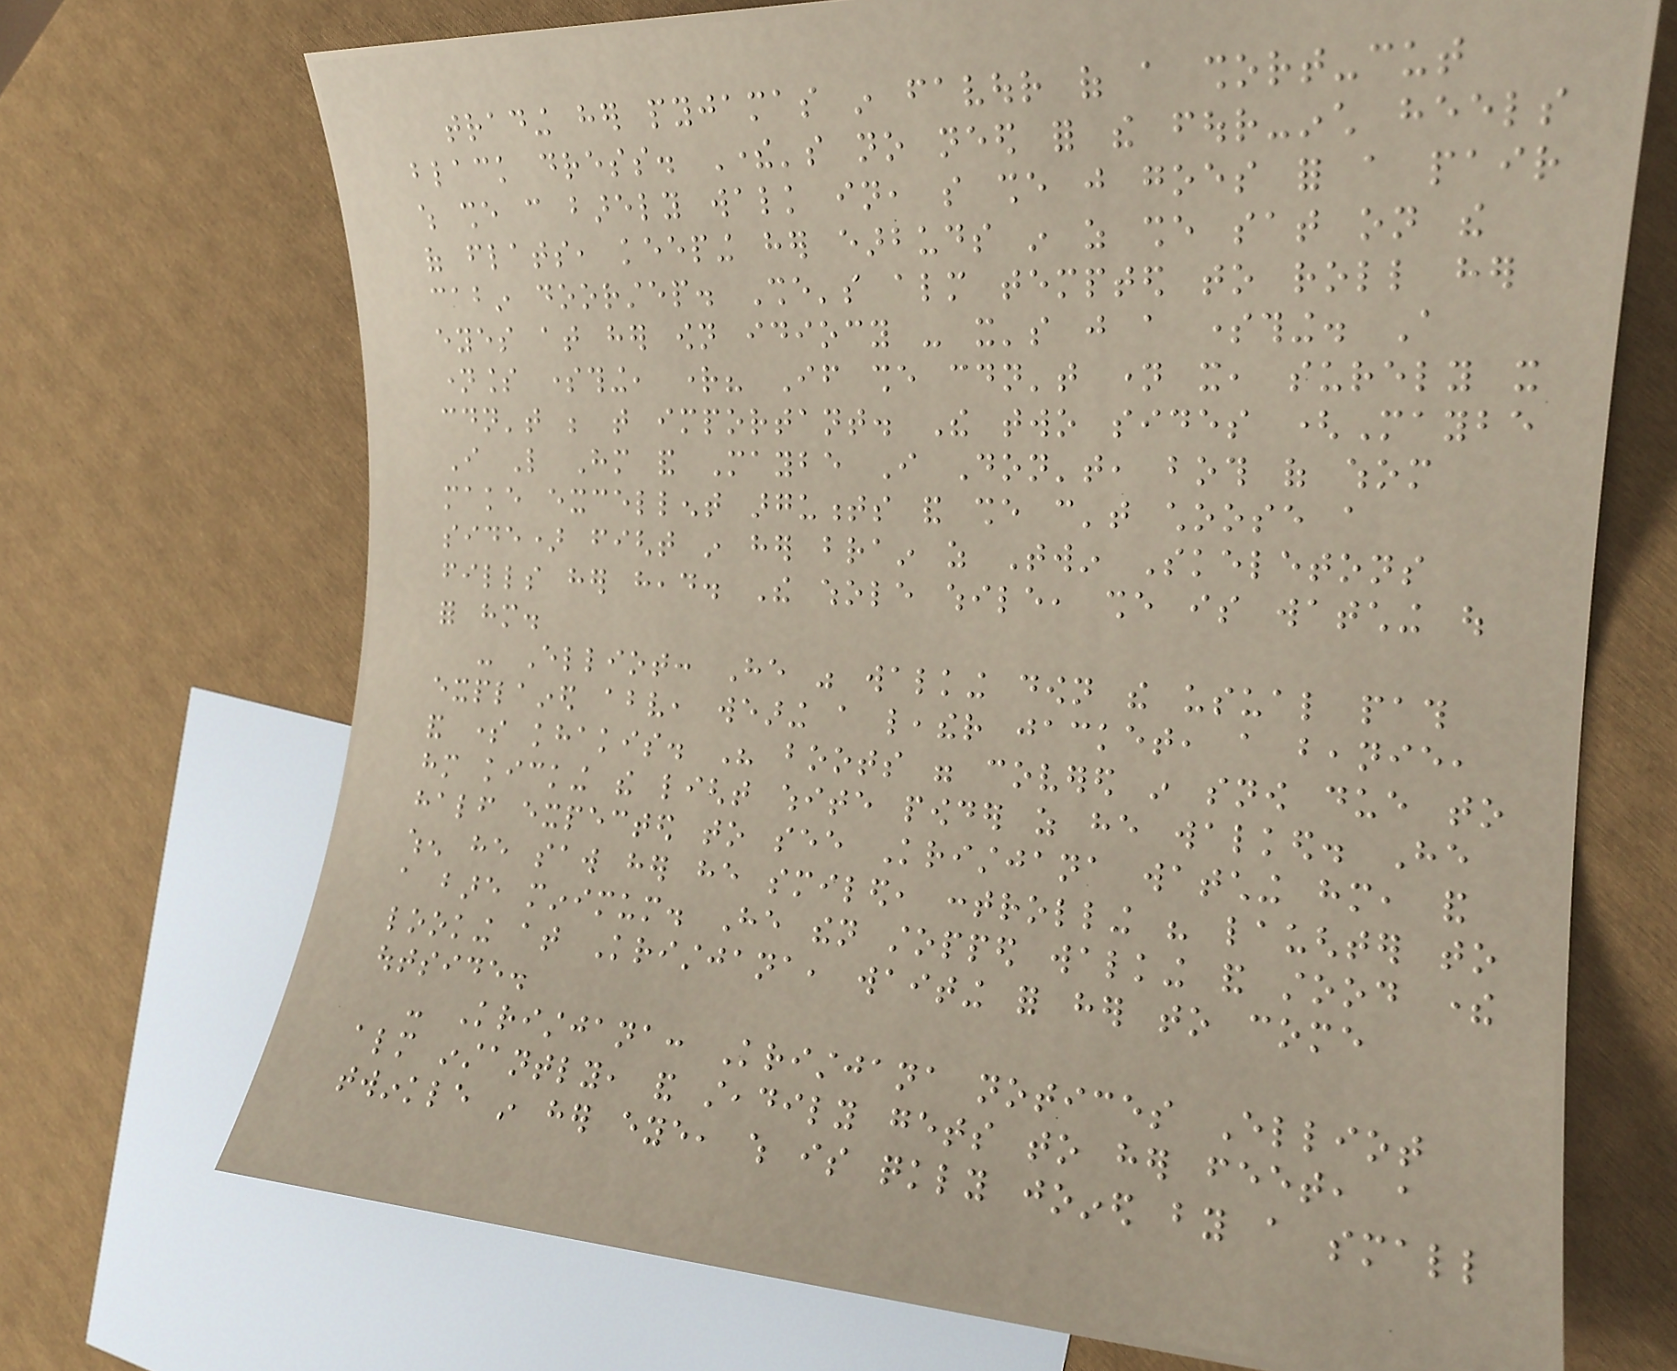trading her pyjamas in favour of a short-cut
black dress. There's no need for the four-inch heels
which she can barely walk in, so she just goes for a pair
of flats, keeping her earbuds in as she sat on the
cabin doorstep. She's almost tempted to roll her
eyes at her own idiocy - it's just a something. A
nameless something, right? If she couldn't name it, surely it
couldn't be that important. The two sides (Maybe
I Like Him and Maybe I Don't, both of whom
make excellent arguments and she can't choose a
side) fight in her brain as Twin Skeletons
fills her head. The whole while, she is watching out
for him.
- Elliot: He was walking down the usual path
explained above, wearing a leather jacket, a beanie,
and some khakis. His boots were covered in snow due to
him kicking the light white powder as he walked. He
half expected to see Kristjana watching him, and
when he saw her he smiled, controlling his laughter to
a bare minimum. He then stopped walking and stood there
looking at Kristjana, waiting for her to come
outside.
- Kristjana: Kristjana notices Elliot
almost instantly, and steadily gets to her feet, a
twinkle in her eye, which is quickly joined by a small
